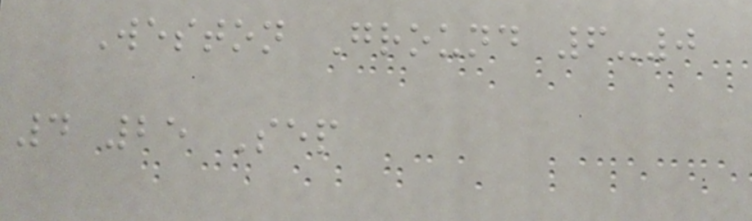Weston Ground 6-0
4 25 Sep
